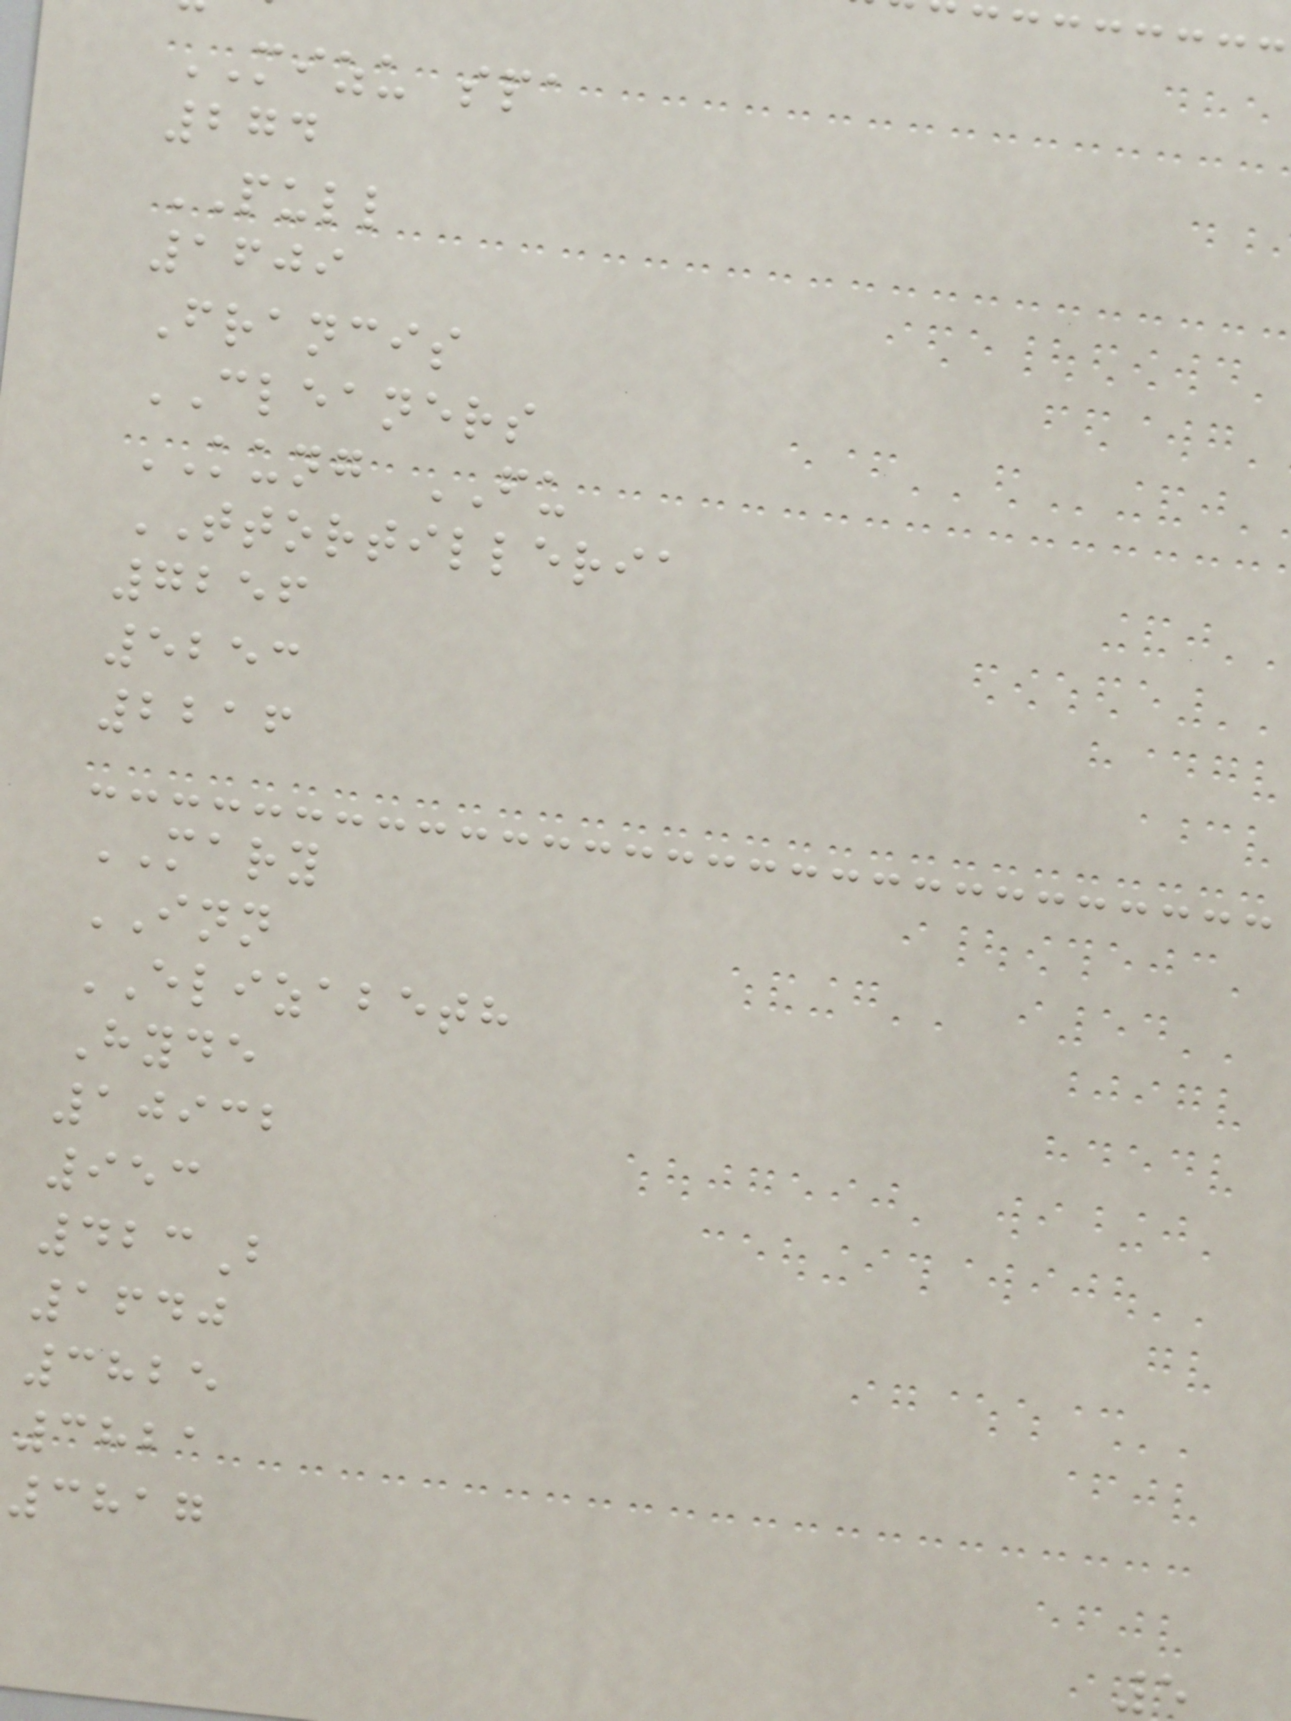MIZU spa
274
PULL
1609
Francis
CLEANERS
KUNG FU
TTORTILLERIA
7256
5253
2216
MARY
INN
ELIZABETH
Hyde
10932
953
423B
1640
3825
3821
3817
5
